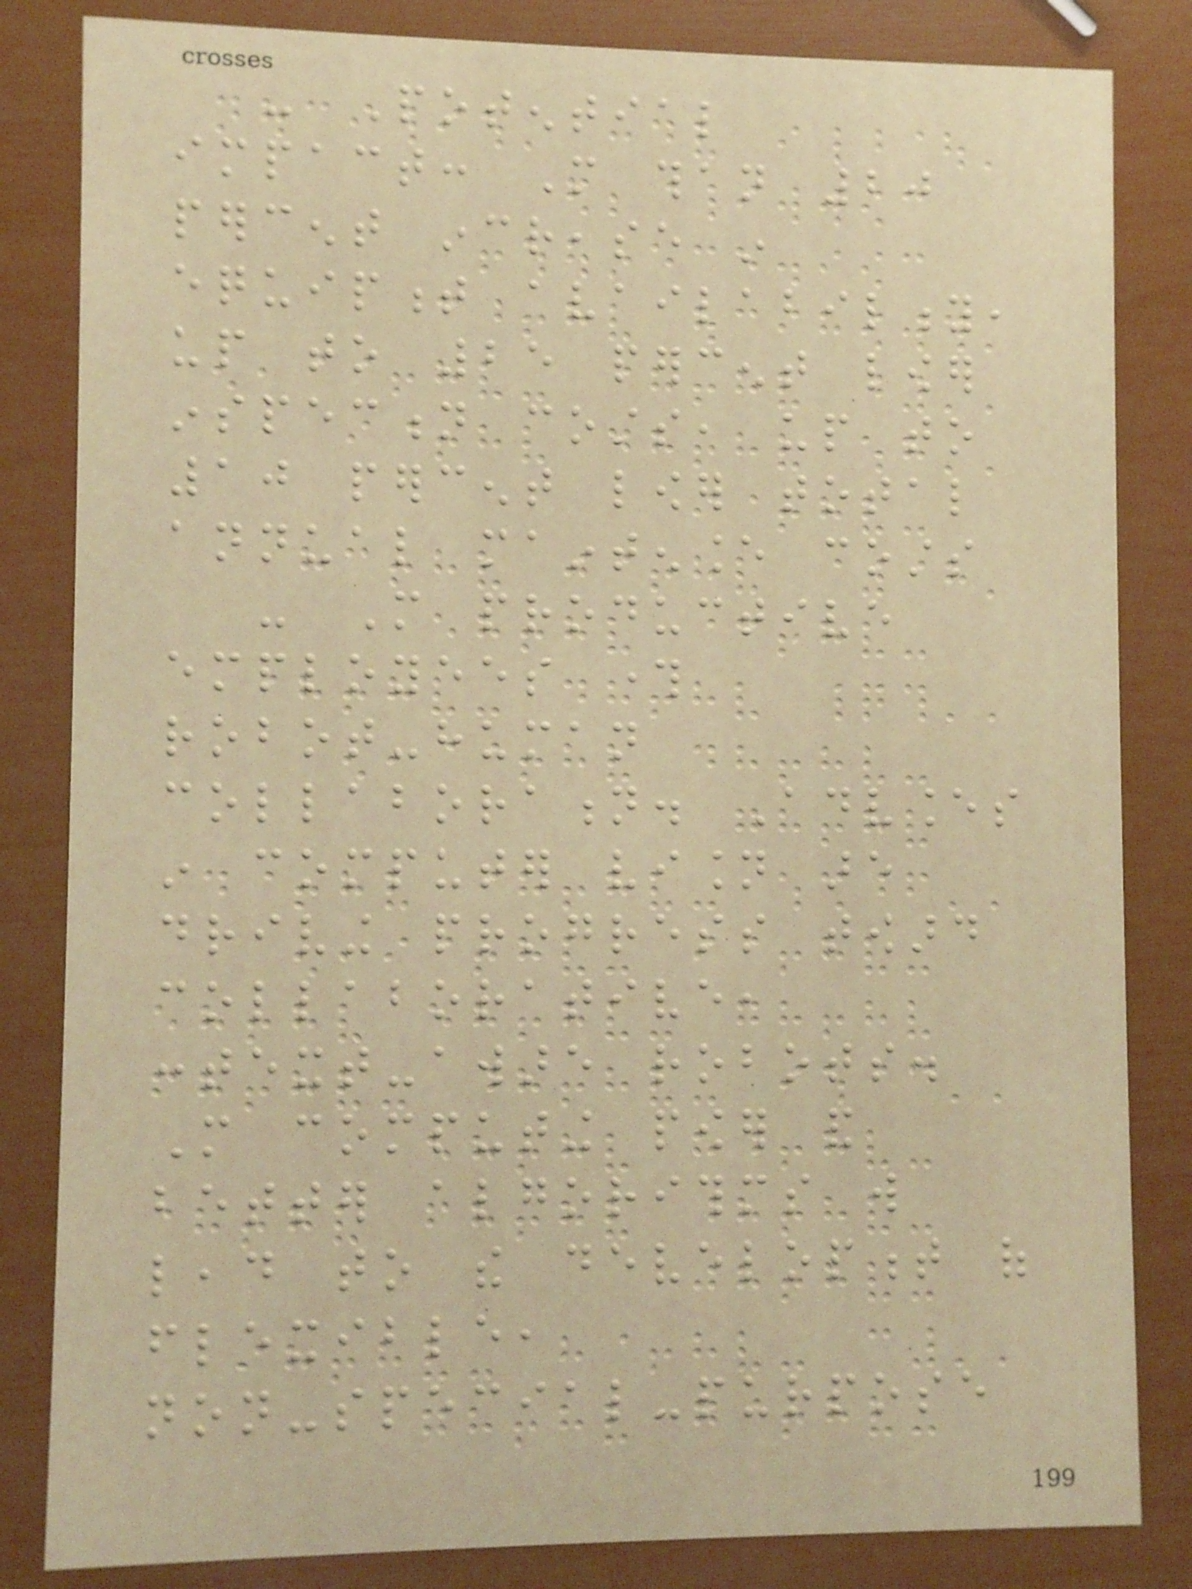- Potential
impact: More than 20
percent increase in
equipment availability,
up to 25 percent lower
inspection costs, up to
10 percent lower total
annual maintenance costs
- More productive
employees through
robot-human
collaboration. Advances
in computer vision are
driving progress toward
collaborative,
context-aware robots.
More computing power and
better algorithms will
lead to the development of
flexible,
non-special-purpose
